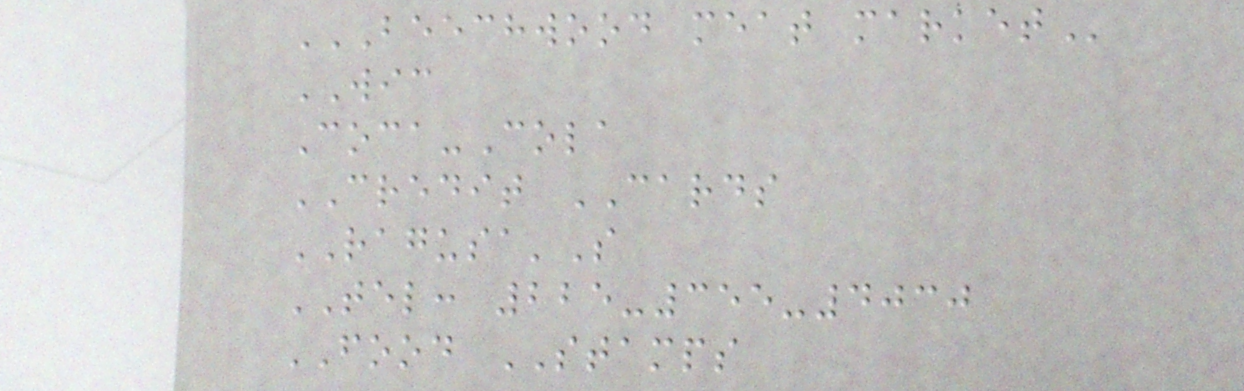BEECHWOOD MEAT MARKET
WIC
Coca-Cola
CREDIT CARDS
RAGUSA'S
TEL: 225-355-4030
FOOD STAMPS
